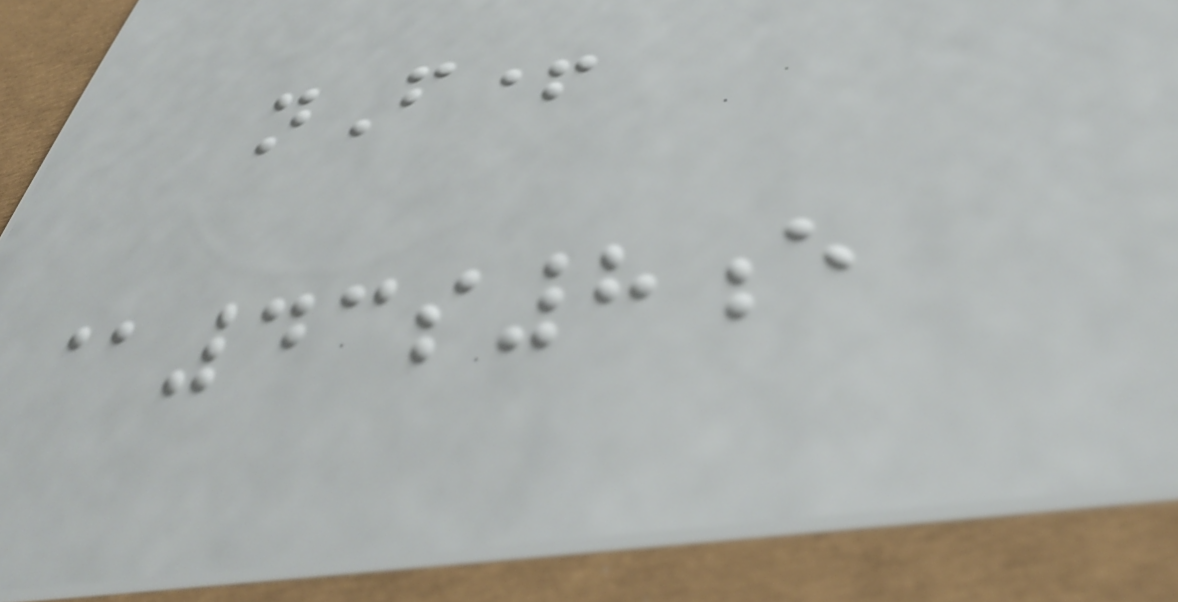nF+
@43s8e
